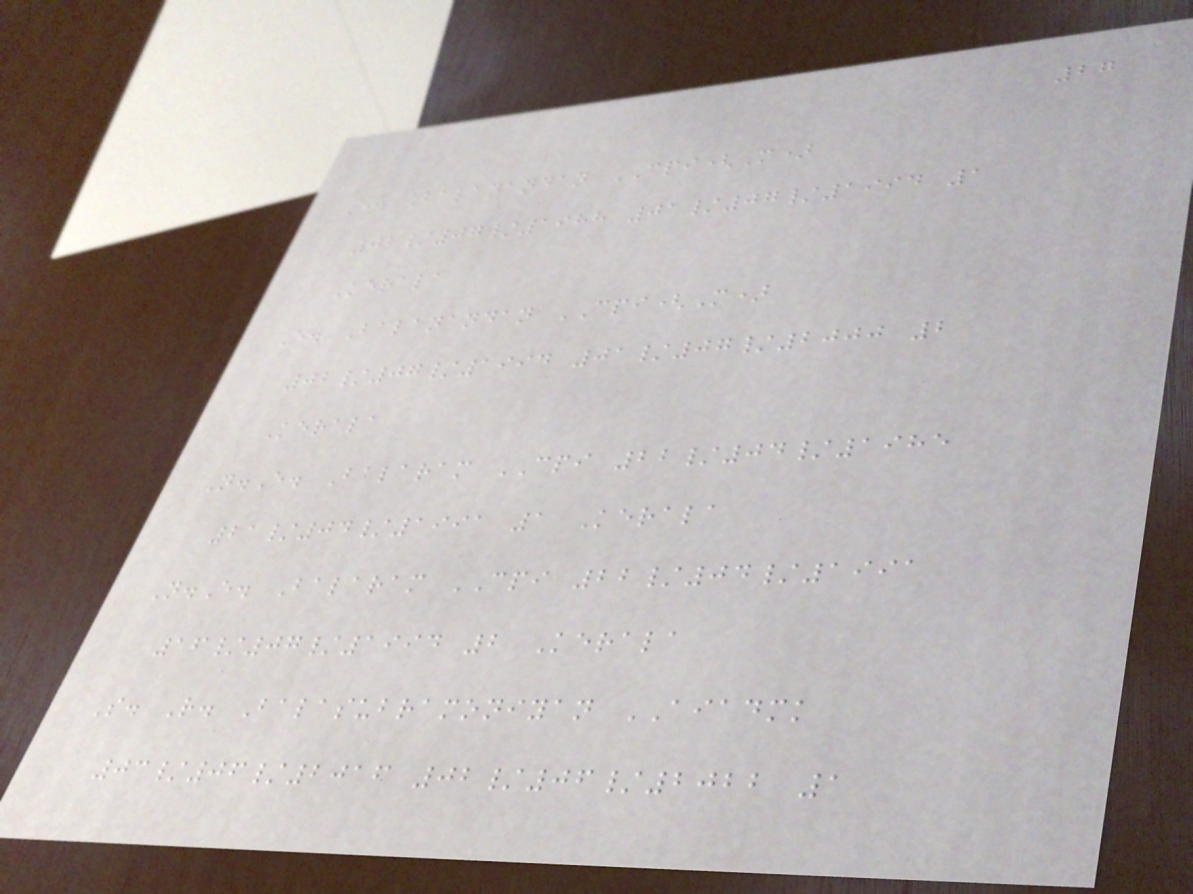27
E. Balanandan CPI(M)
02/07/1988 01/07/1994 1
Kerala
E. Balanandan CPI(M)
02/07/1994 01/07/2000 2
Kerala
N.E. Balaram CPI 22/04/1985
21/04/1991 1 Kerala
N.E. Balaram CPI 22/04/1991
16/07/1994 2 Kerala
S. R. Balasubramoniyan AIADMK
03/06/2016 02/06/2022 1
